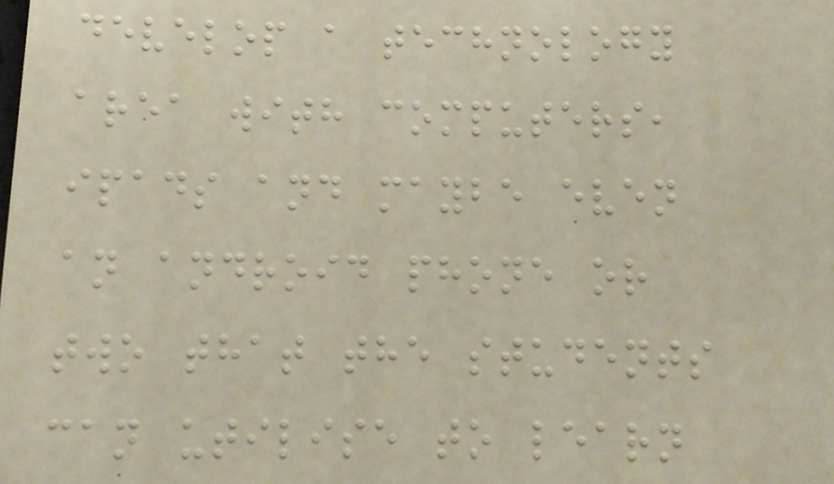develop a technology
area with computers,
ipads and maybe even
an android phone or
two that the students
can utilise to learn
